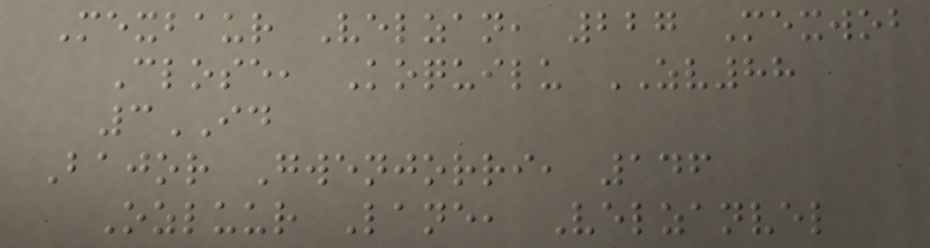Mexbaur Velzan, 227 Mexwob
Close, Koquilu ZV88
3ID
Bajor Gwenjorri, 146
Ozluur Lane, Velzanvel
